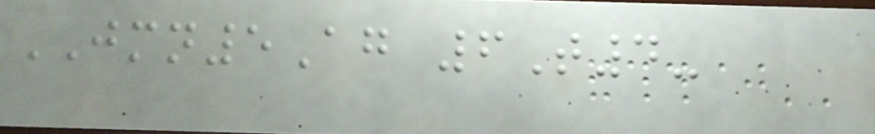JMN5Ag 6T4-
